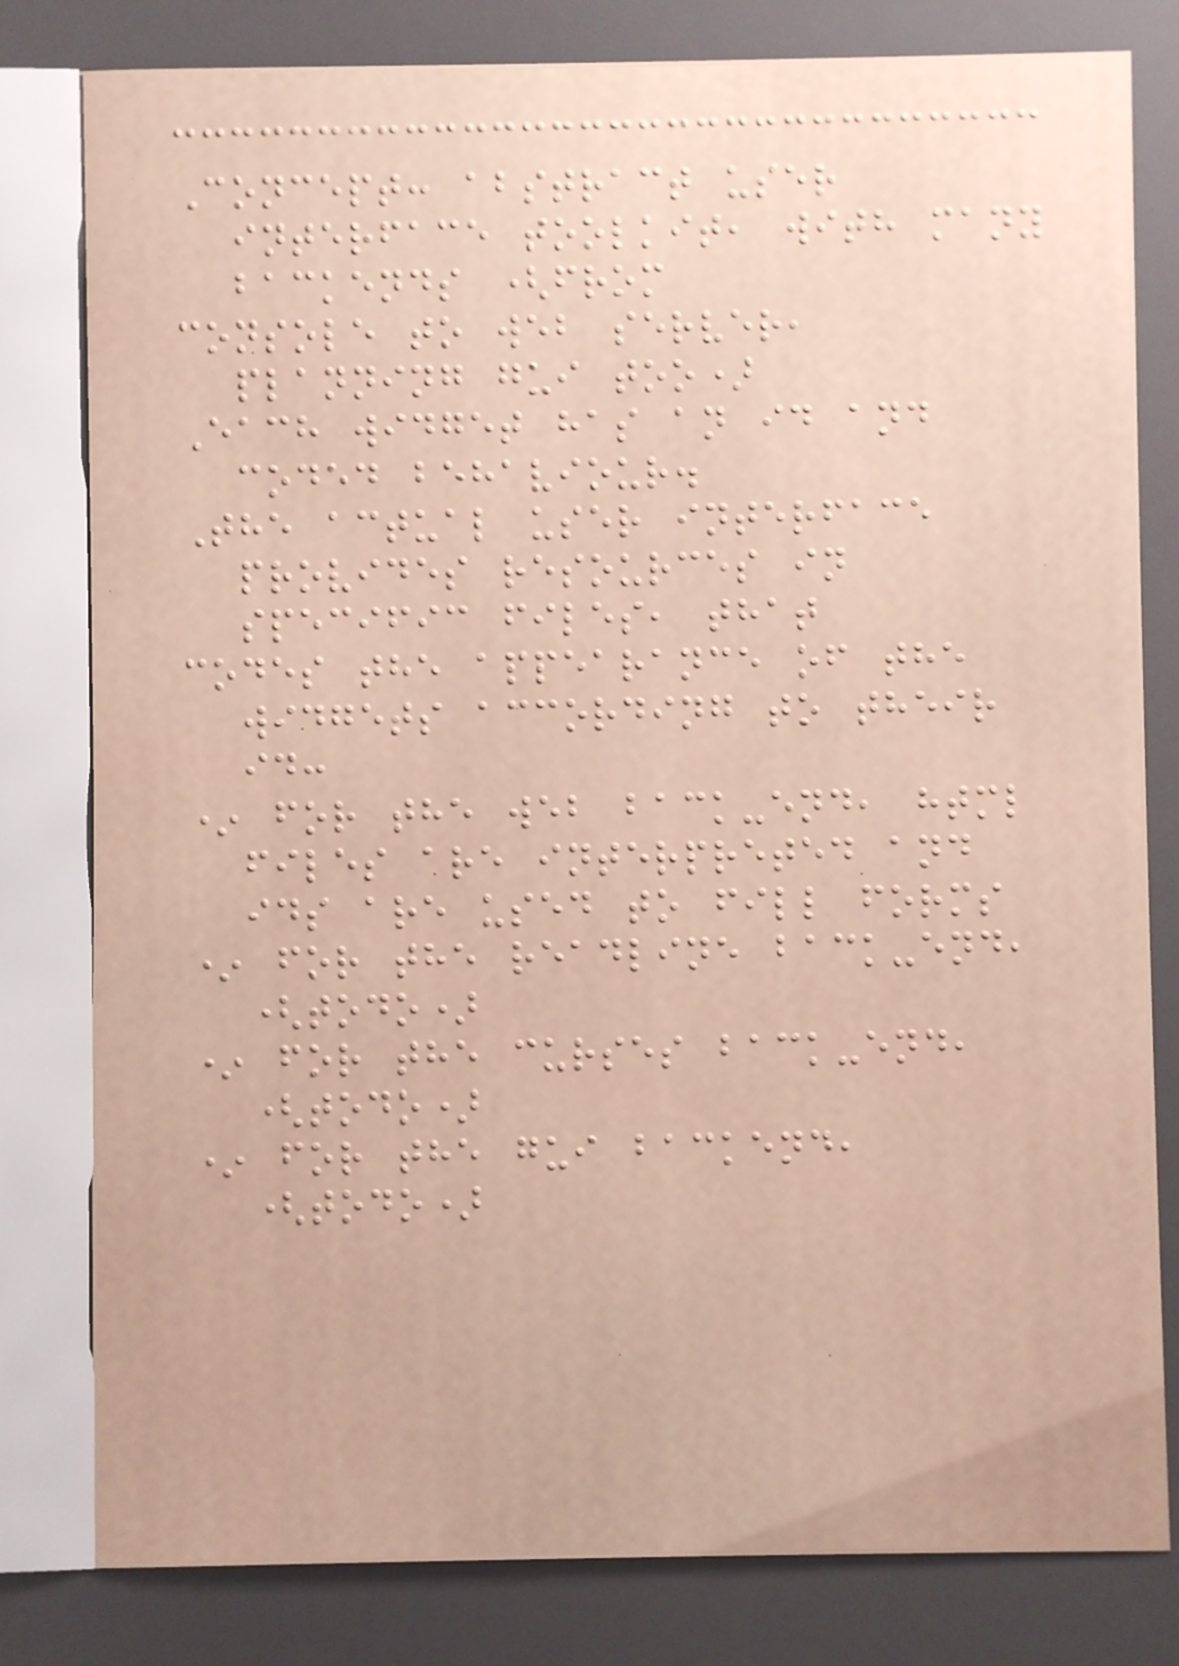Concept: abstract user
interface toolkit, with many
backends (from
console to web server,
planning gui too)
Each widget has an id and
coded behaviour.
The actual user interface
provides resources in
specific files, that
codes the appearance of the
widgets according to their
id:
* for the web back-end, html
files are interpreted and
ids are used to fill forms
* for the readline back-end,
(todo)
* for the curses back-end,
(todo)
* for the gui backend,
(todo)
